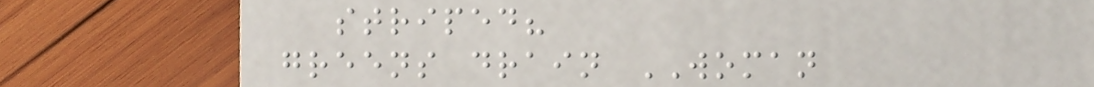striped?
greens drain WOMAN
